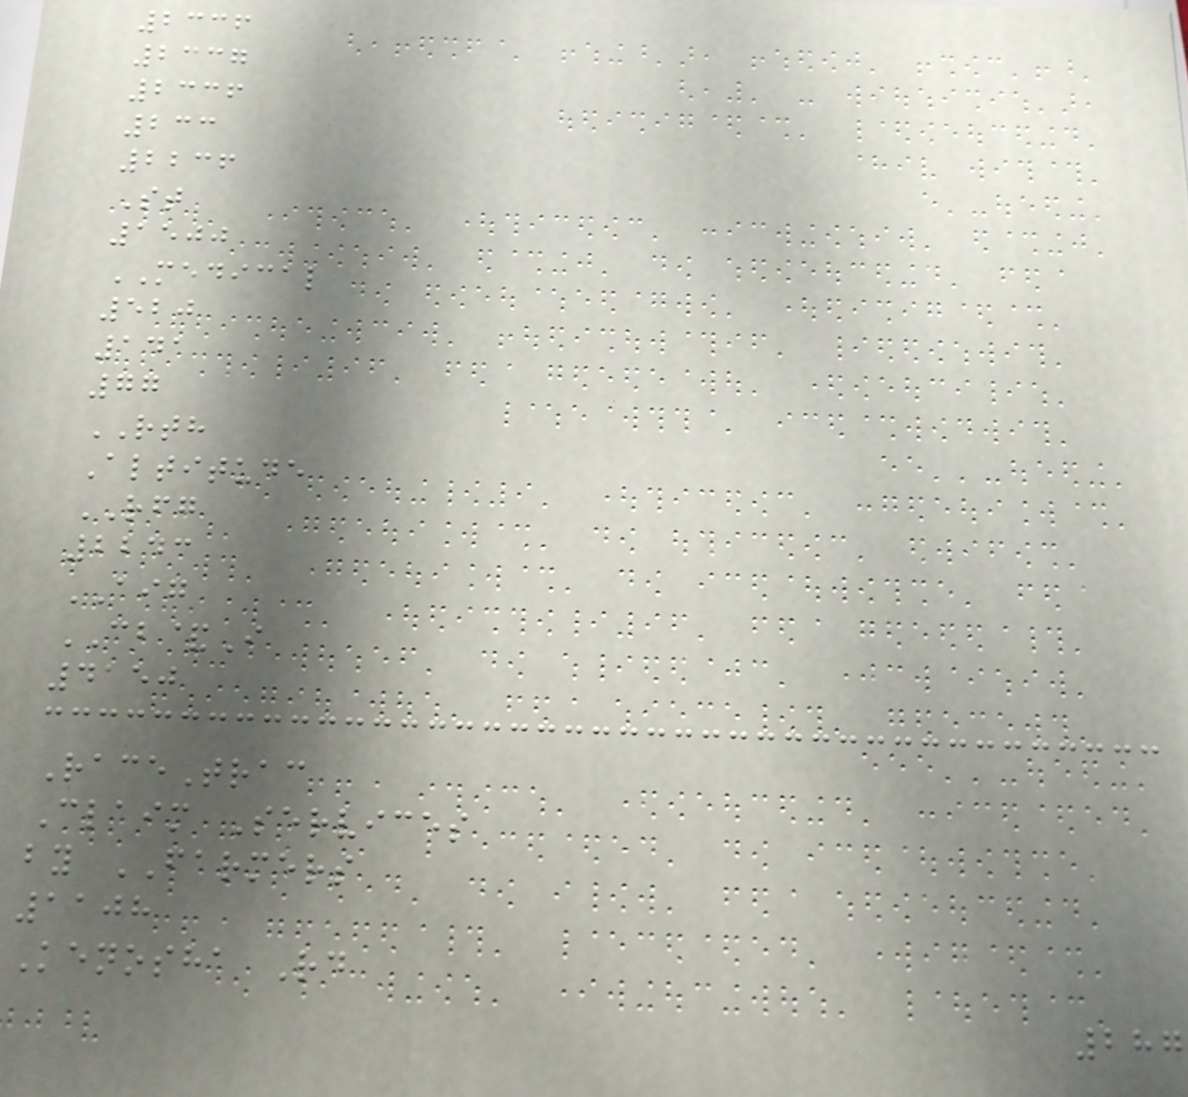2336
2337
2336
233
2236
St
1500
MEDICAL
520
141
77
RTH
Altitude
RFG
2243
AIG
CB&I
4150
RaceTrac
Claim Services
by FARMERS
1108
Kenosha Rd
287
